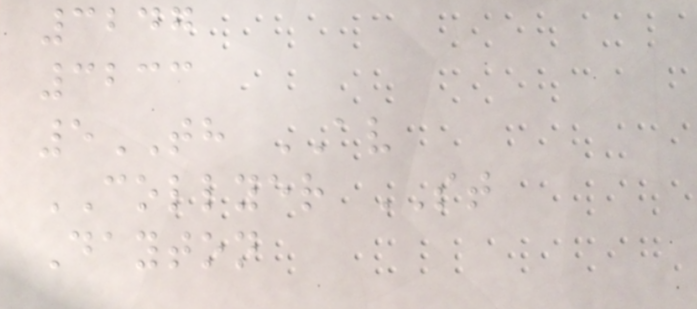3247
3233
5TH AV
COLLYER ST
Dayton
